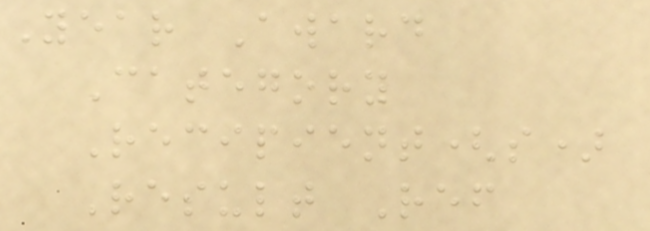Year Award
Category
Recipient(s)
Result Ref
